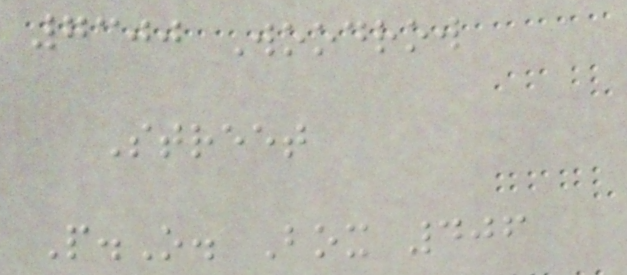7300 Woodrow
Street
P.O. Box 406
